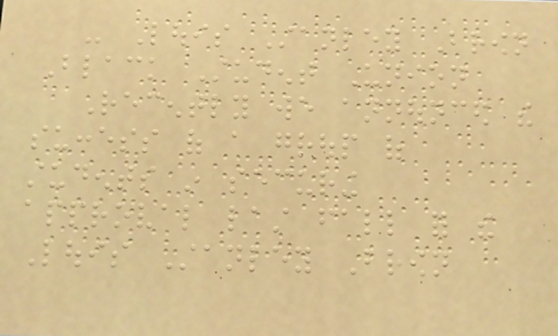- Louis Stanley Brown
Black Student Union
Recently we announced the
success of a group of
students in securing
approval last fall for the
Louis Stanley Brown
